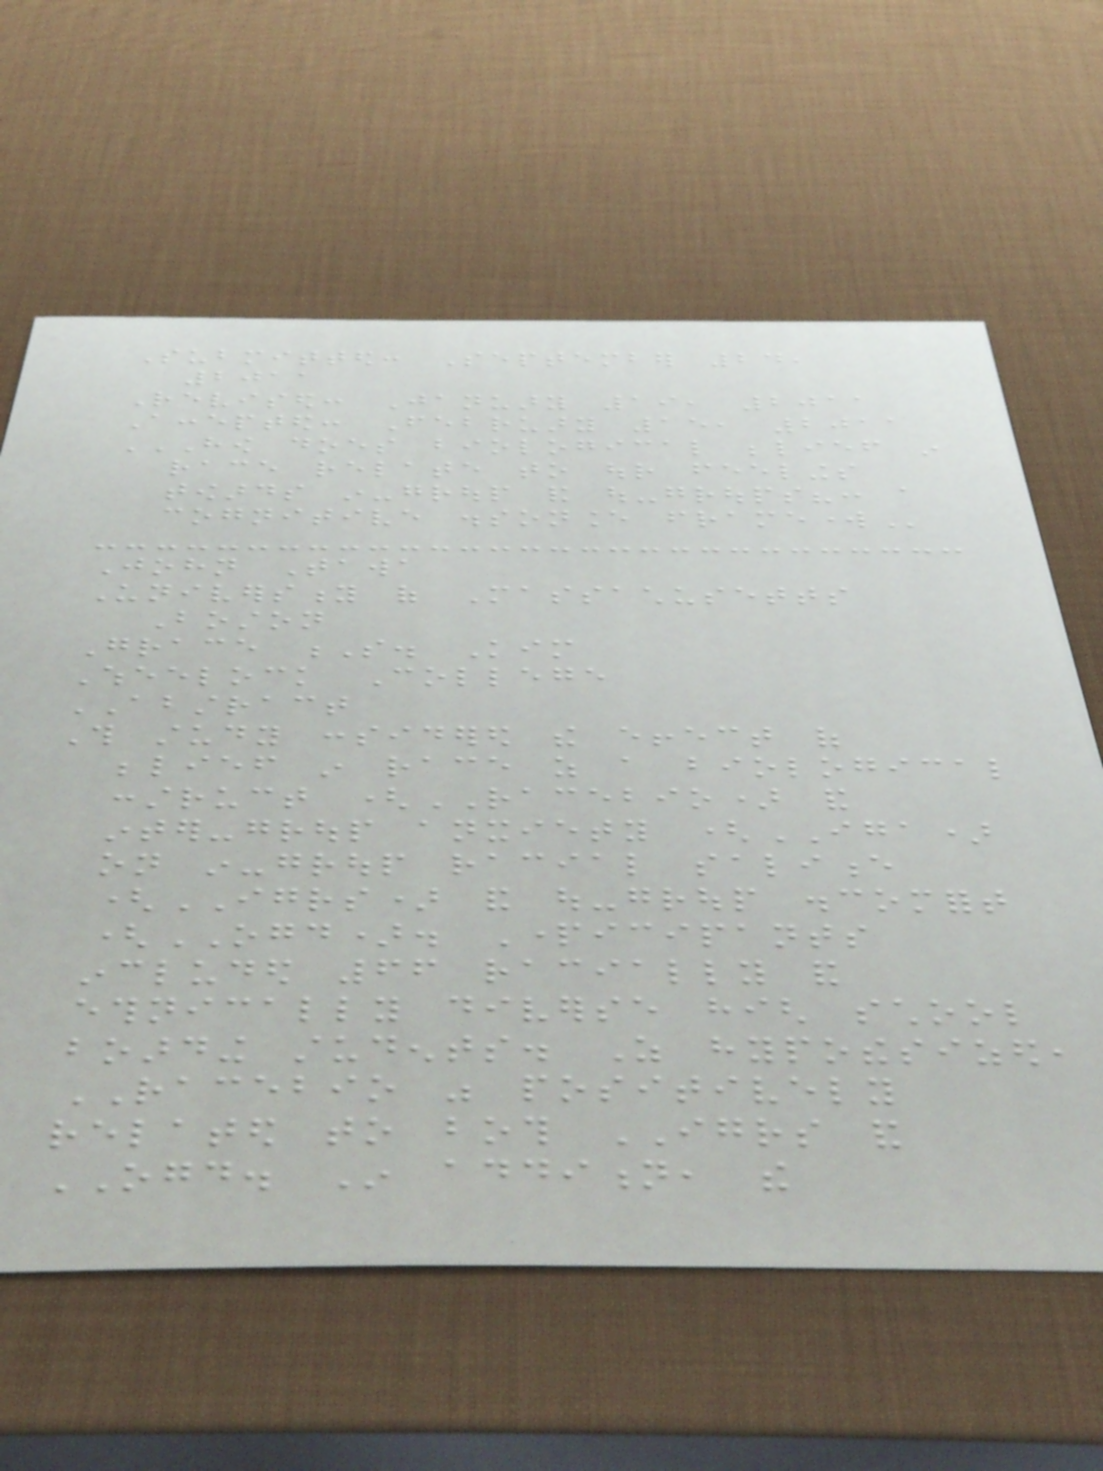Submitted: September 24,
2011
Revised: January 19, 2011
Accepted: February 15, 2011
HOW DOES BIOLOGICAL BELIEF IN
RACE RELATE TO OUR FEELINGS
TOWARDS IN-GROUP AND OUT-GROUPS?: A
COGNITIVE DISSONANCE FRAMEWORK
John Tawa
University of Massachusetts
Boston
Grace S. Kim
Wheelock College
ABSTRACT
This study considered the effect of
belief in race as a biological
construct (RACEBIO) and
inter-group anxiety (IGA)
on in-group racial salience
(IGRS) and out-group discomfort
(OGD). Participants
included 66 racially and
ethnically diverse high school
boarding students. As hypothesized,
RACEBIO was positively
related to both IGRS and
OGD. In addition, the
